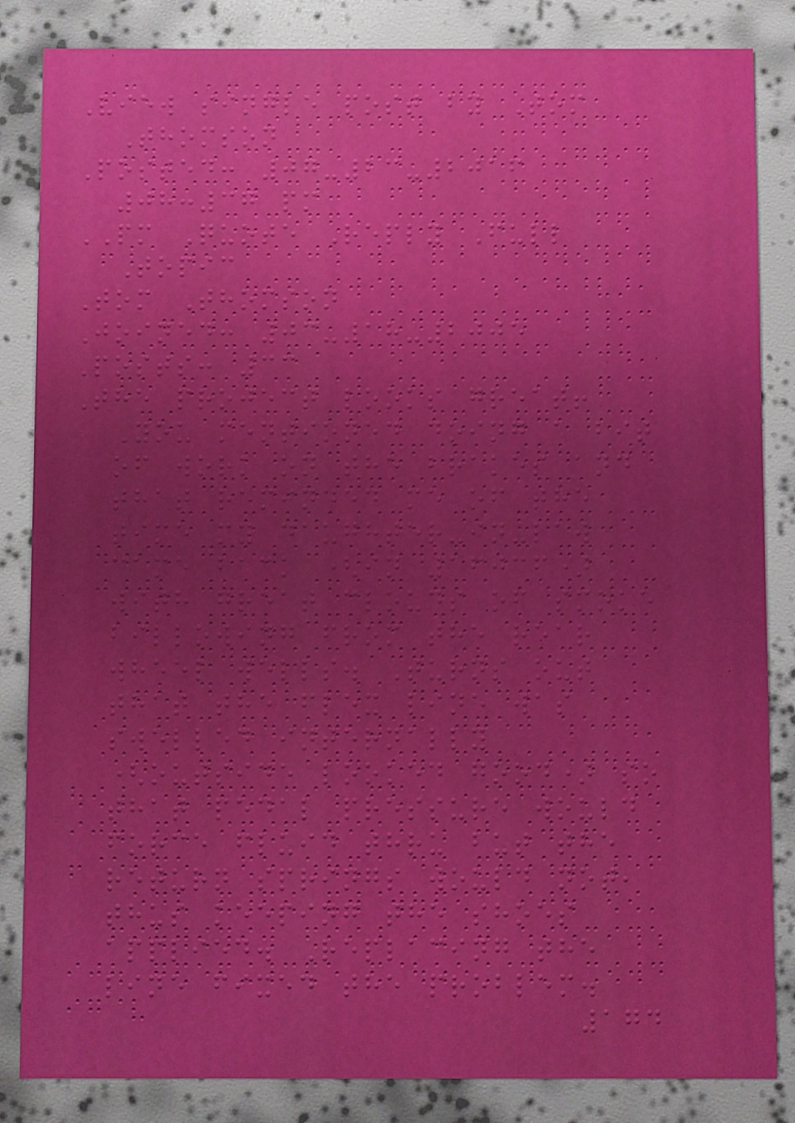View single post by Tom
Thomson
Posted: 07-23-2016
08:37 pm
PM Quote Reply Full
Topic
Tom Thomson
Joined: 03-18-2005
Posts: 33
The project looks great!
You mentioned doing a bit
of work on the brakes and
that reminded me of the
time my daughter-in-law
came back (in 16036)
with great clouds of smoke
billowing from the rear
wheel wells. Turns out
that the flex line was
swelled internally
(outside looked good) so
that pedal pressure would
force fluid thru but the
return springs would not,
thus keeping the shoes
applied. Replacing the
line fixed the problem.
174
